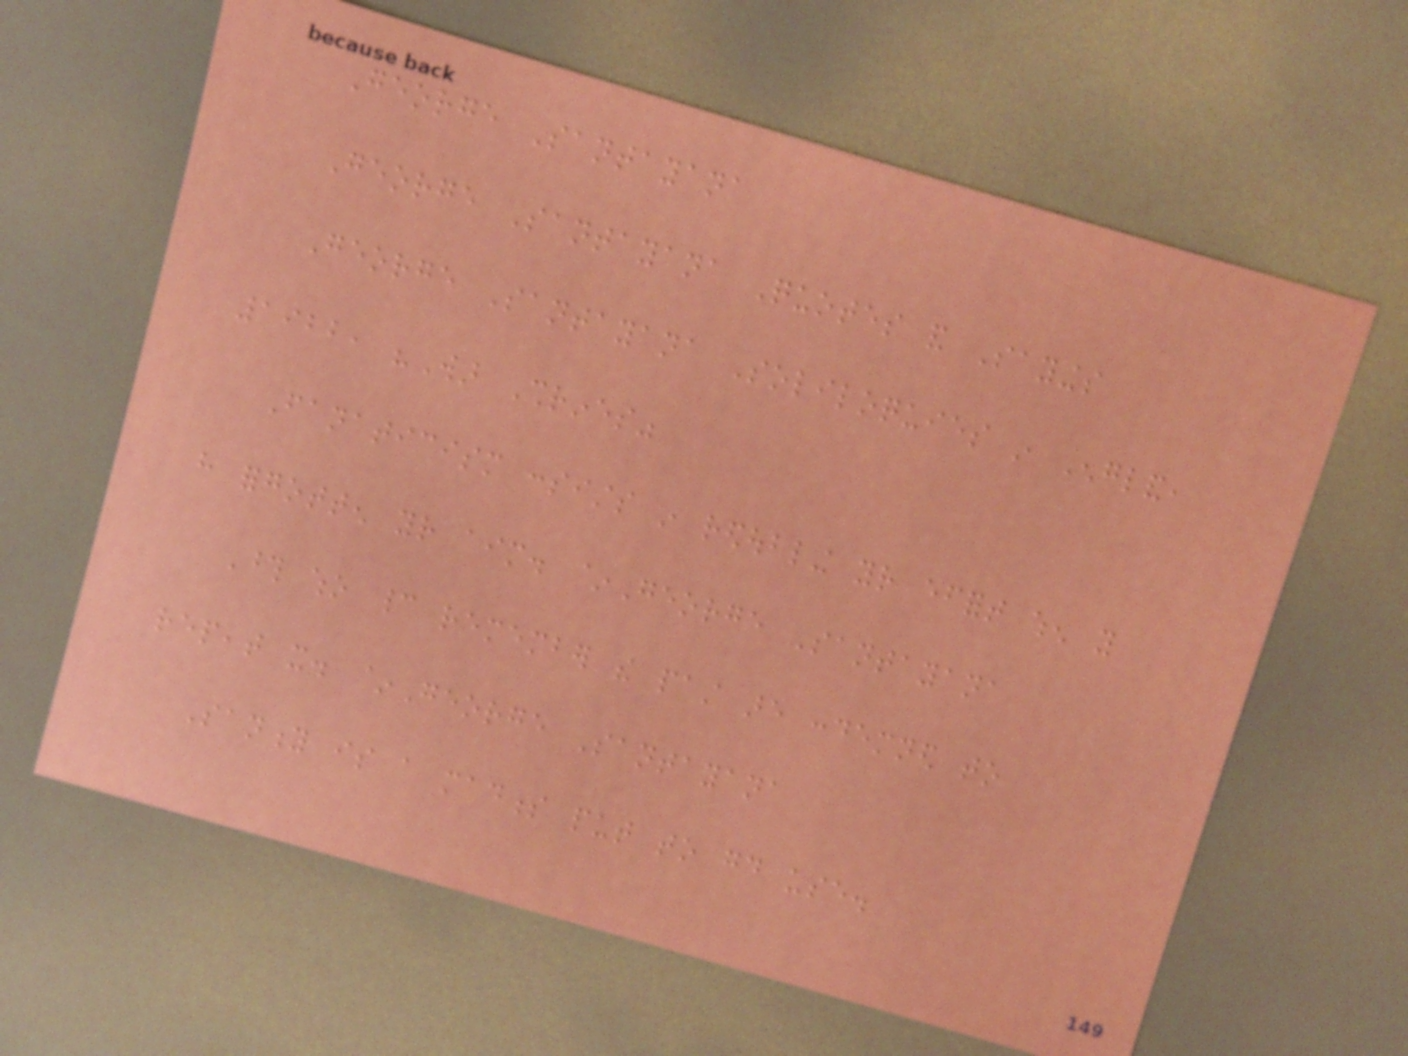George Santayana
George Santayana Quotes and Sayings
George Santayana Soliloquies in England,
1922, "War Shrines"
Fanaticism consists in redoubling your effort when you
have forgotten your aim. ~George Santayana
Those who cannot remember the past are condemned to
repeat it. ~George Santayana
Sanity is a madness put to good use.
